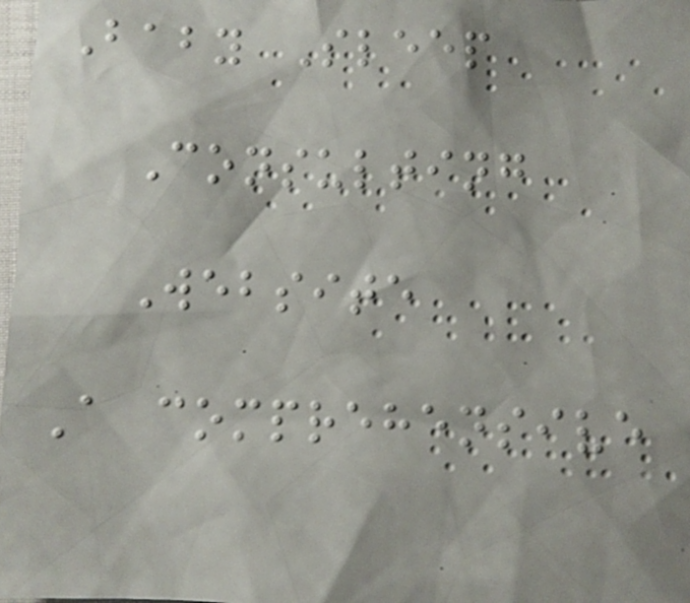Baby Sleep
Consulting
Website
A comprehensive
